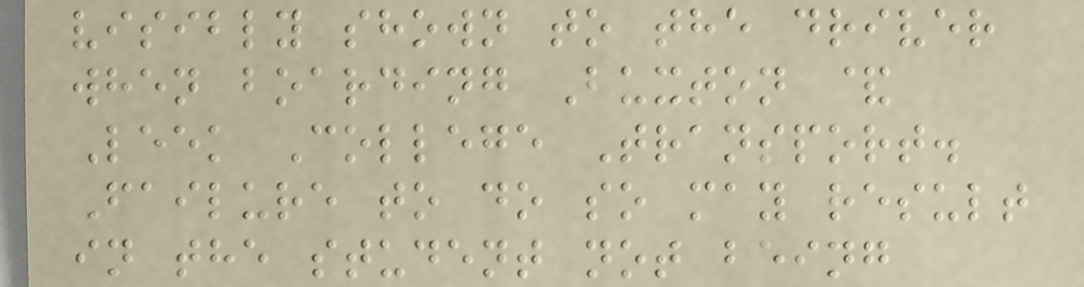visibly shown to the driver
when boarding Buxton &
Leek College Transport.
Failure to do so may result
in the student not being
